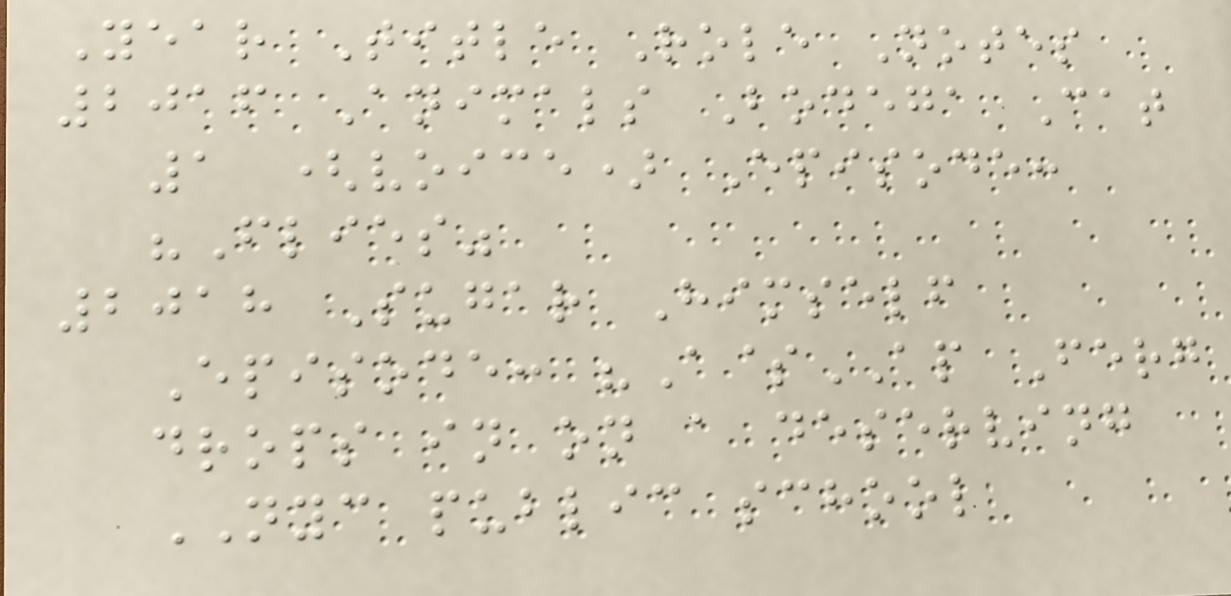Year Title Role Notes
2016 Animals Bodega Cat
1 (voice) Episode:
"Flies"
2018 Sugar Himself
Episode: "A$AP Ferg
drops in on a deserving
NYC public school
